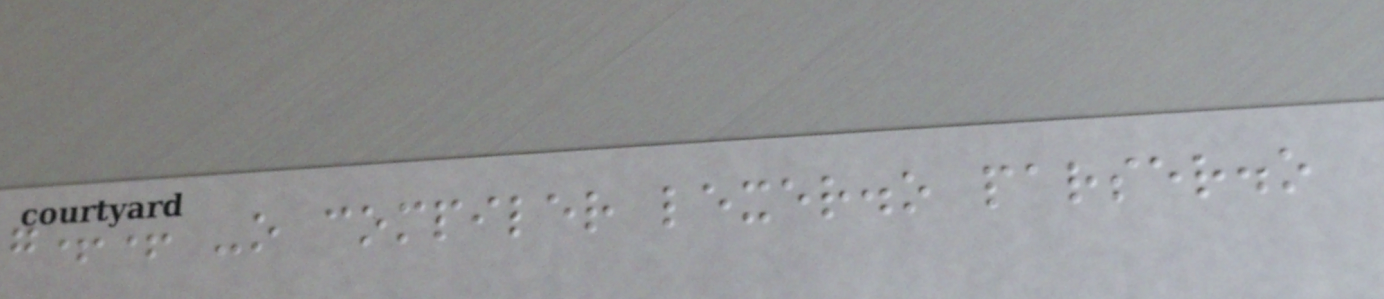g++ -o compiler lexer.o parser.o
